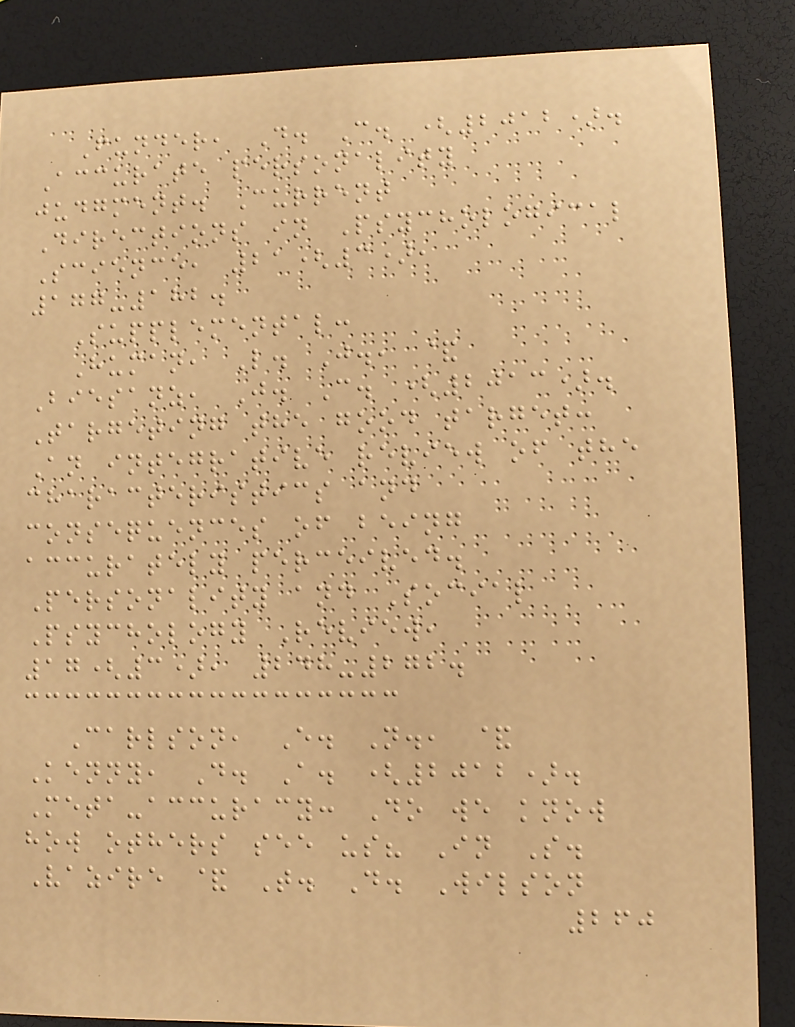Funder, D. C. (2012).
Accurate personality
judgment. Current
Directions in Psychological
Science, 21(3),
177-182.
Supplemental:
Human, L. J., &
Biesanz, J. C. (2013).
Targeting the good target:
An integrative review of the
characteristics and
consequences of being
accurately perceived.
Personality and Social
Psychology Review,
17(3), 248-272.
Carlson, E. N., &
Kenny, D. A. (2012).
Meta-accuracy: Do we know
how others see us? In S.
Vazire & T. D. Wilson
260
